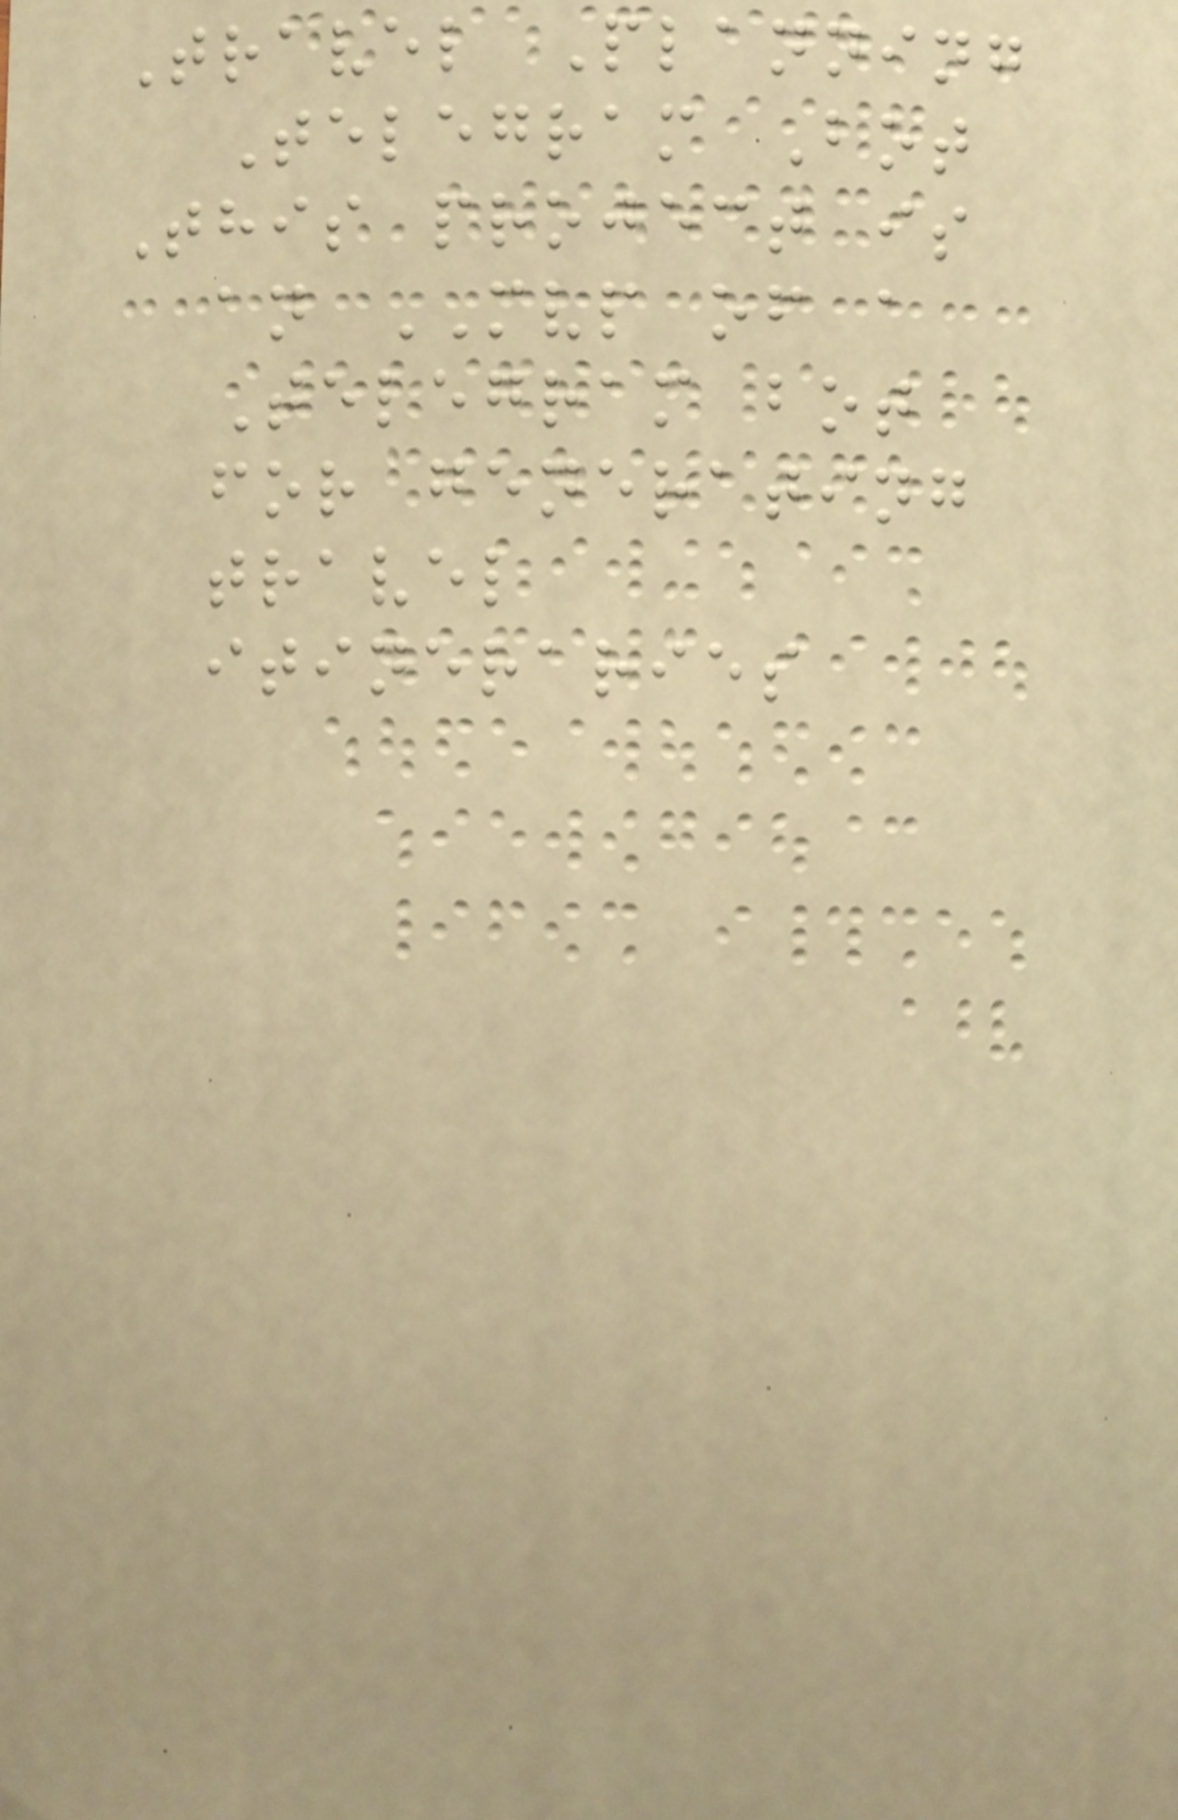Travel Planning
Telegram Bot
This project is
an MVP of a
Telegram bot
for generating
travel
itineraries
